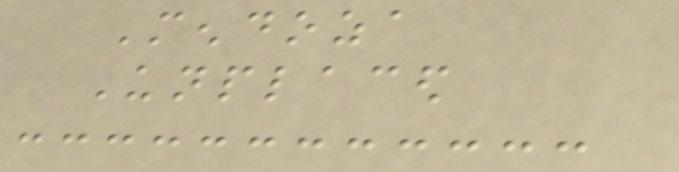Mendoza
Unplaced
